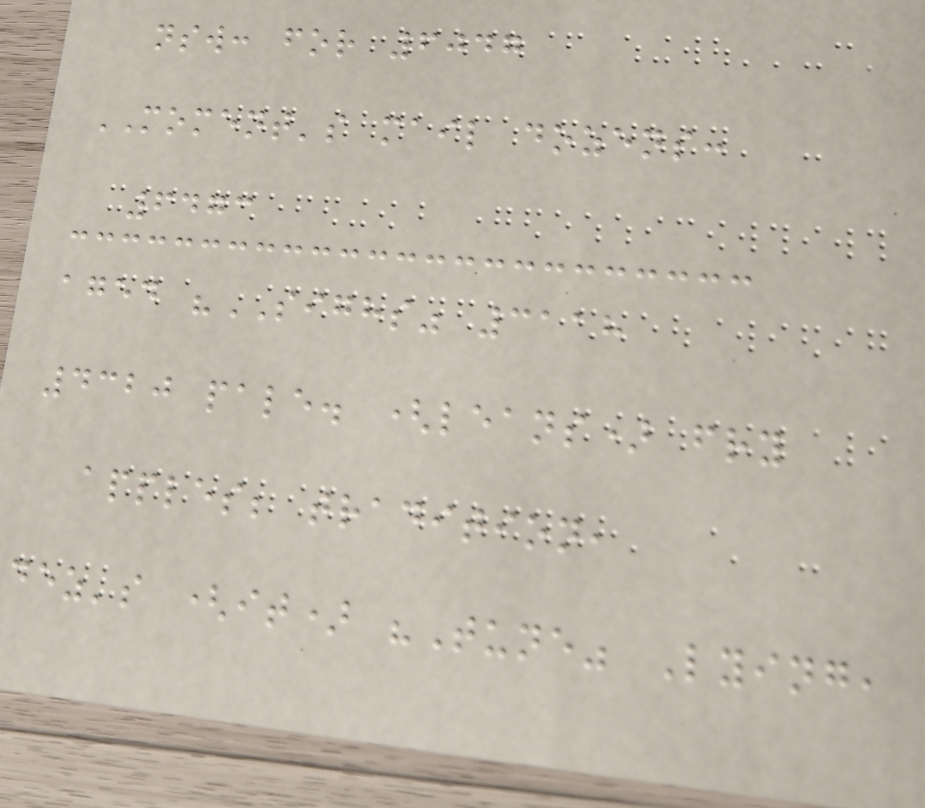nsw: for 6047
MOMENT's mail dozens:
6473
aged "SIGHS" 3118
4320 pale. (leans) fry
apples; tradition,
dez's (it) "Tune" Lying,
